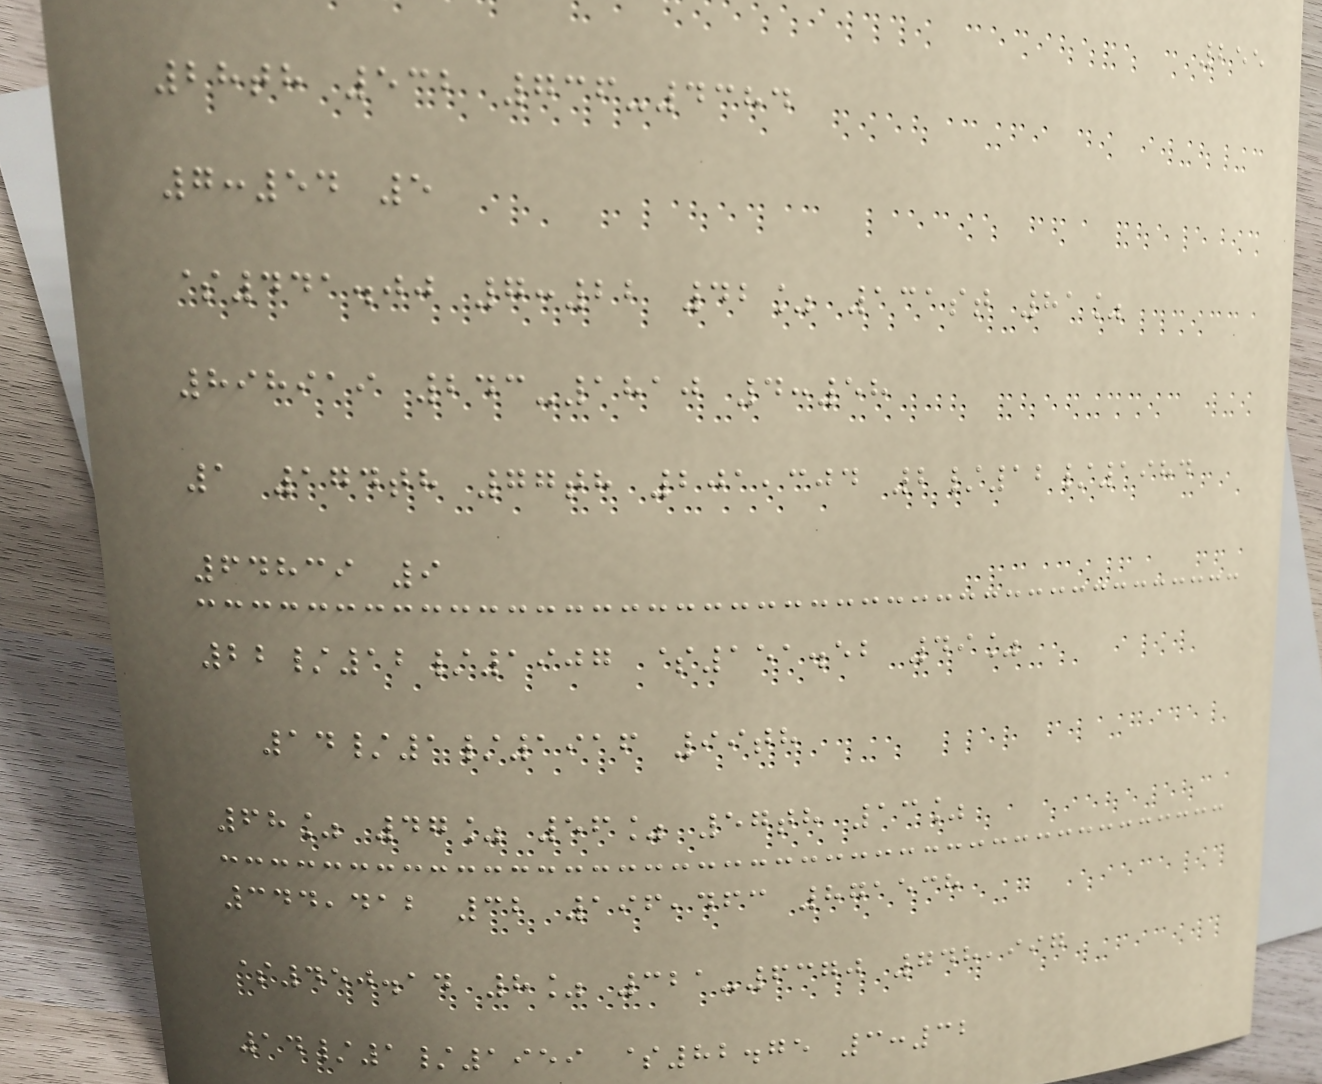255
28th 532 736-4384
7:54 5
$441.00 7:22 42% 131st 81%
898919 243-1810 4:58
1 174th 77th 201,304 2/12/1984
64839 9
22/12/1907 $151.52 49%
14/1/1916 99th
68% 47% 56% 57th 13%
344,412 32 196,463 871538
$450.14 8% 321-6370 748,997
14/1/1959 $82.75 3:32
